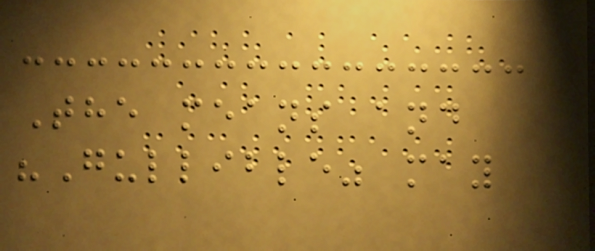The means and
"Gullible" may
